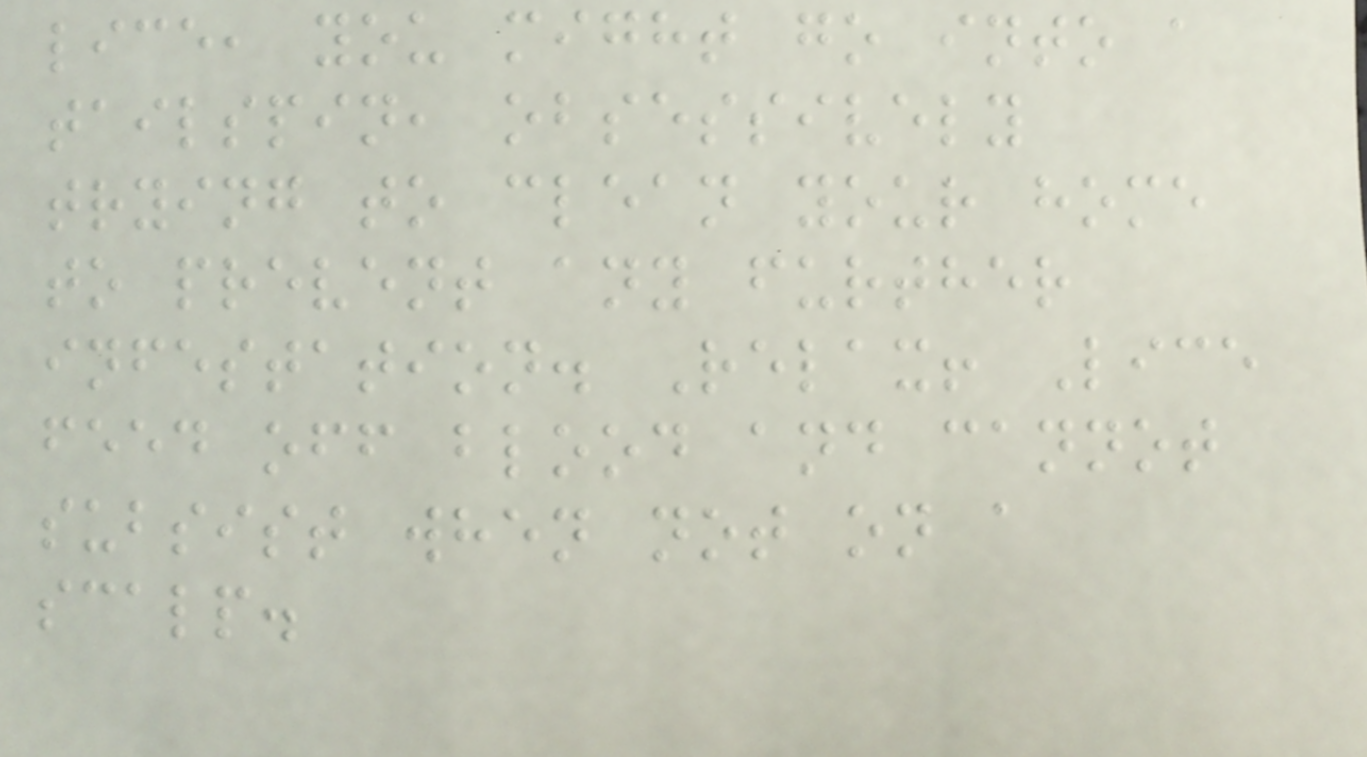lice, you might go into a
tailspin, obsessively
trying to clean your home
to prevent any further
infestation. Relax! Lice
feed off blood and cannot
subsist when not on a
scalp.
